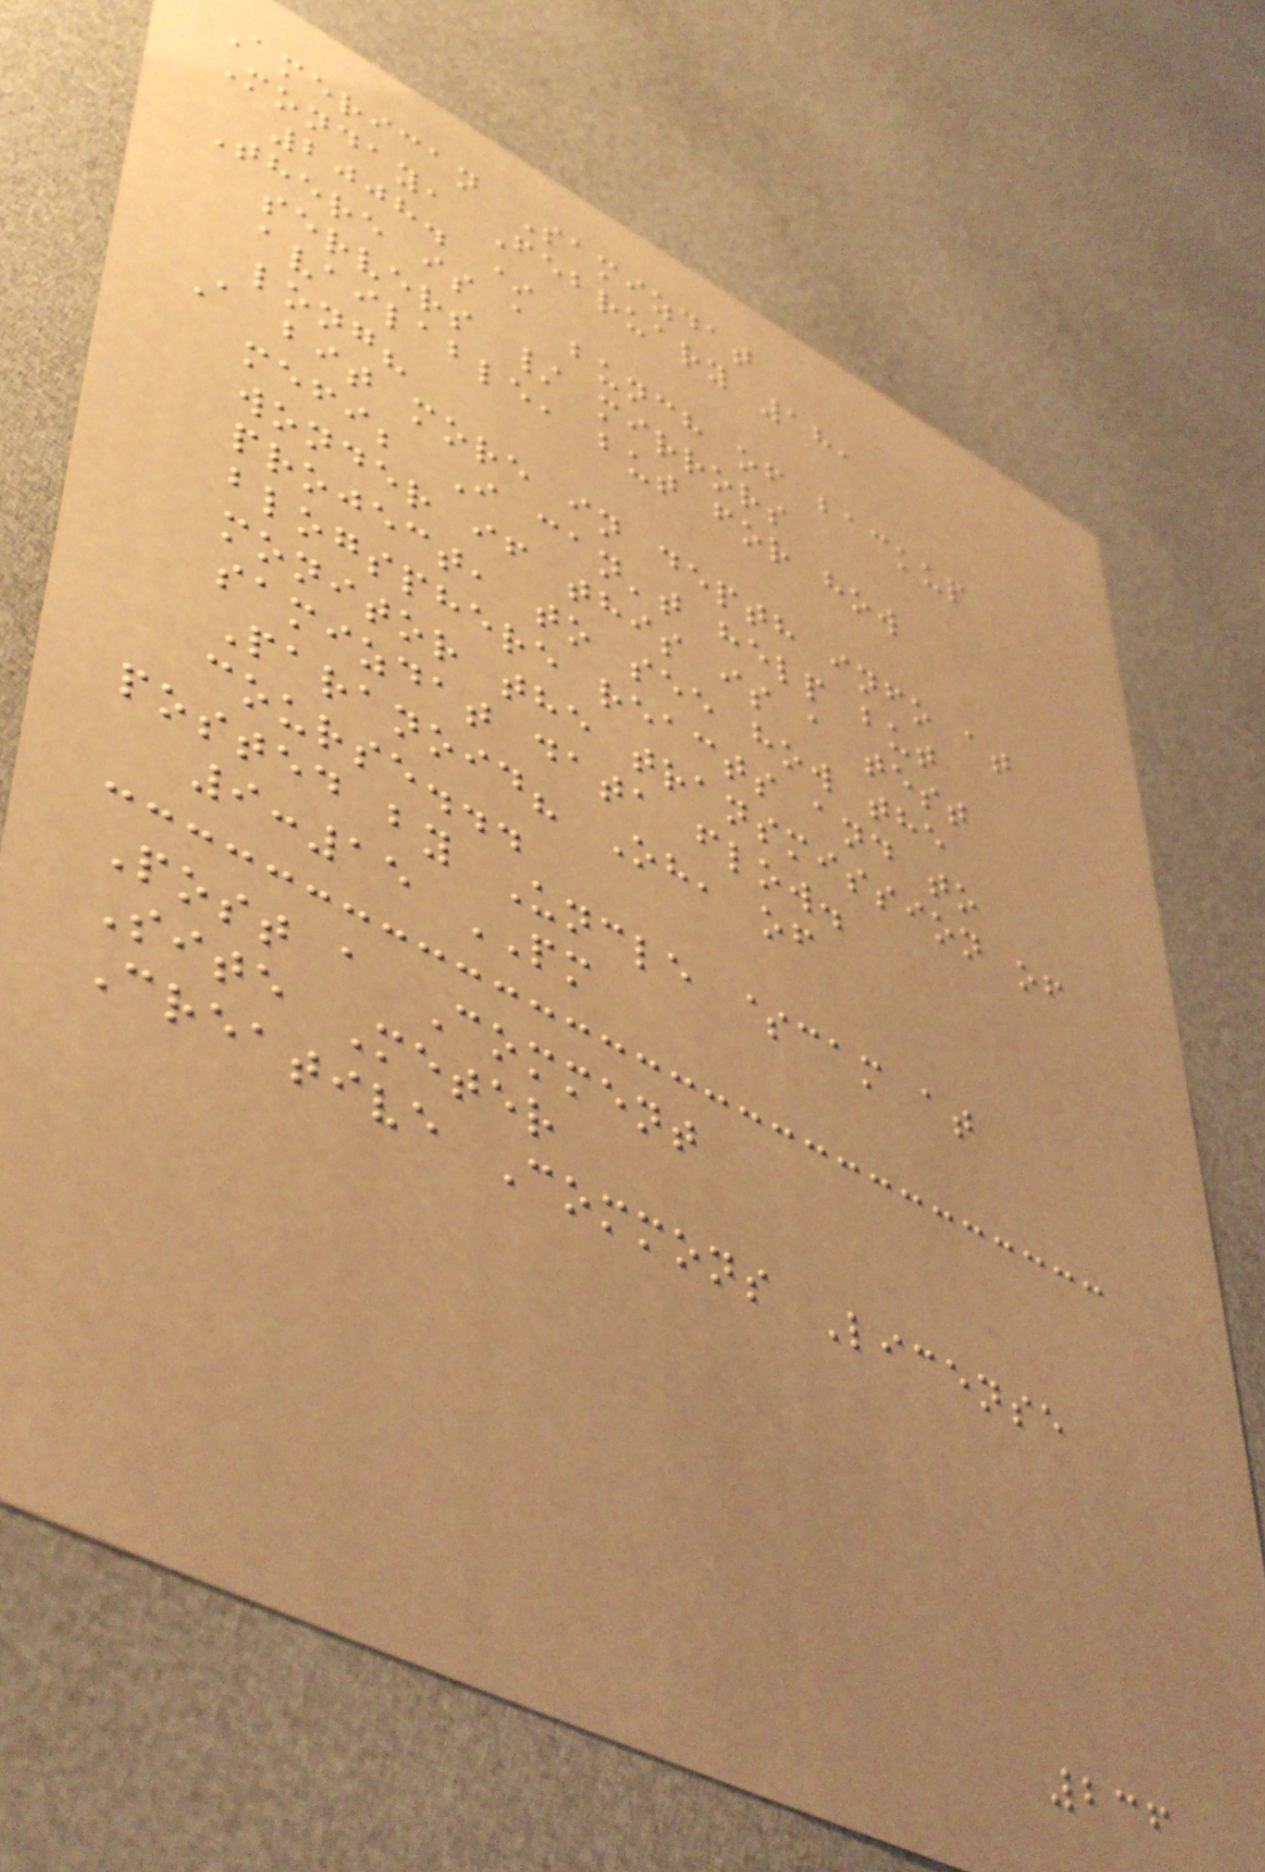American Samizdat
Monday, February 18,
2008. *
There is a bunch of backup
servers / mirrors
available, but for how
long?
A bit more in depth info at
mefi; I can't help but
wonder if this is a test
project, to see how the
blogsphere reacts and to
monitor the transmission of
samizdat data flow.
Paranoid? Oh, of
course...
posted by Uncle $cam at
9:15 PM
Post a Comment
Site Meter
Creative Commons License
236
